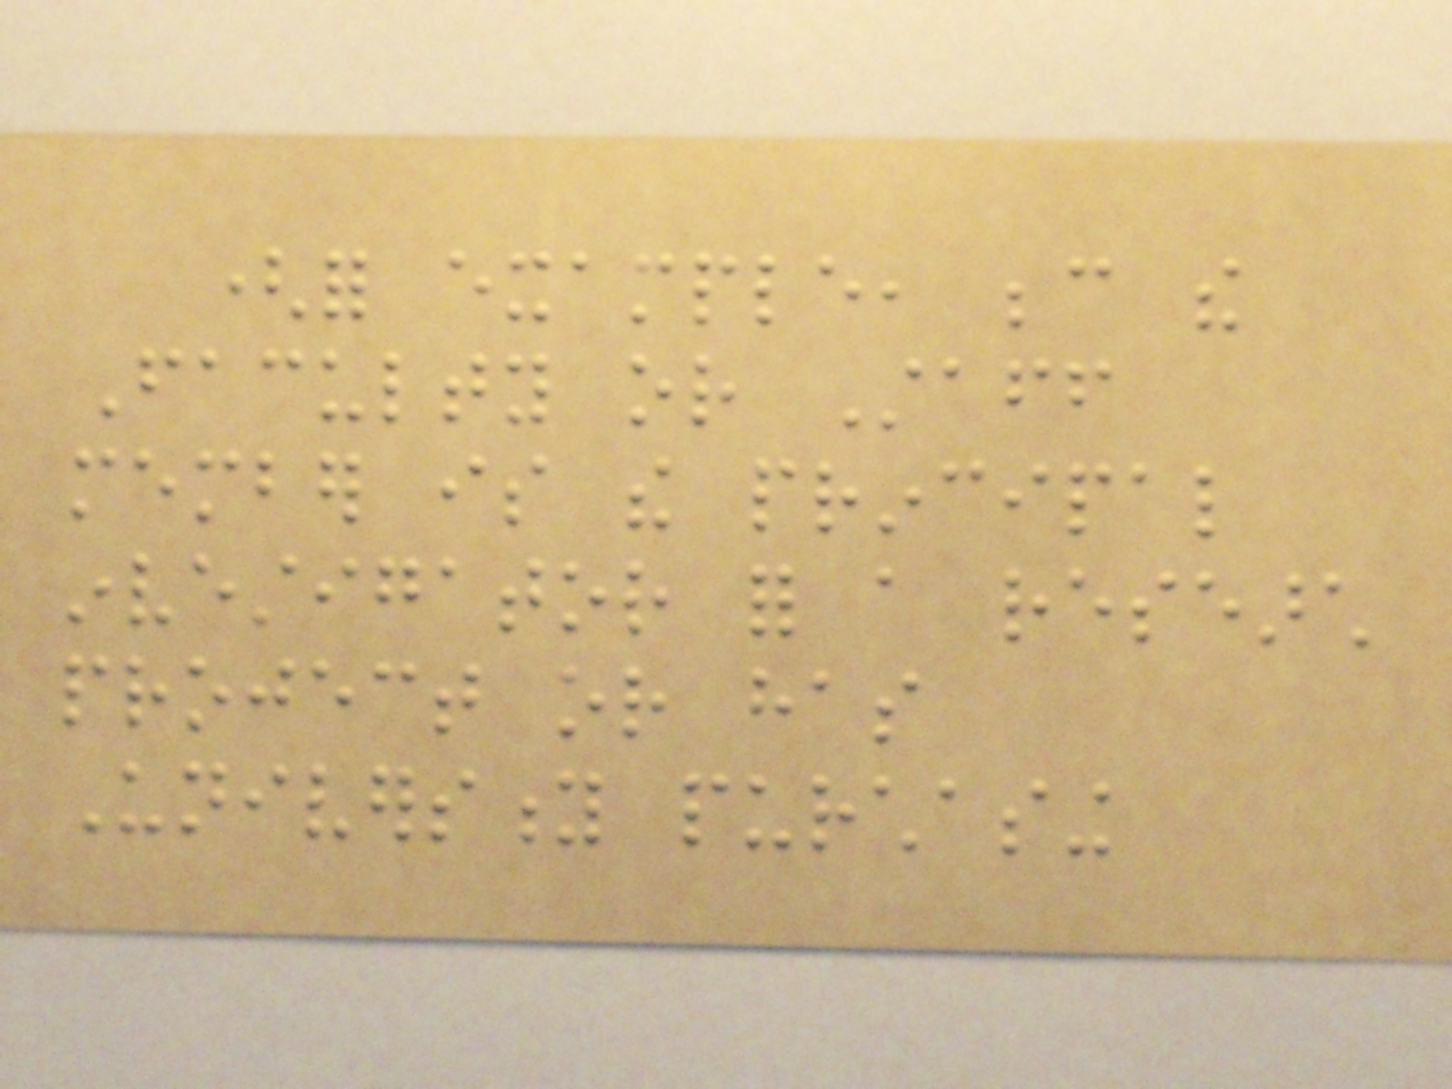(for example, because the
Faculty or Staff
member is the principal
investigator for a research
project or has
University purchasing
